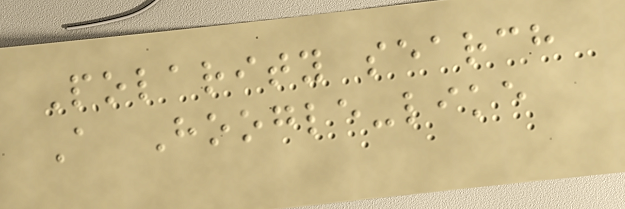Polarity search
A Hoogle-like
